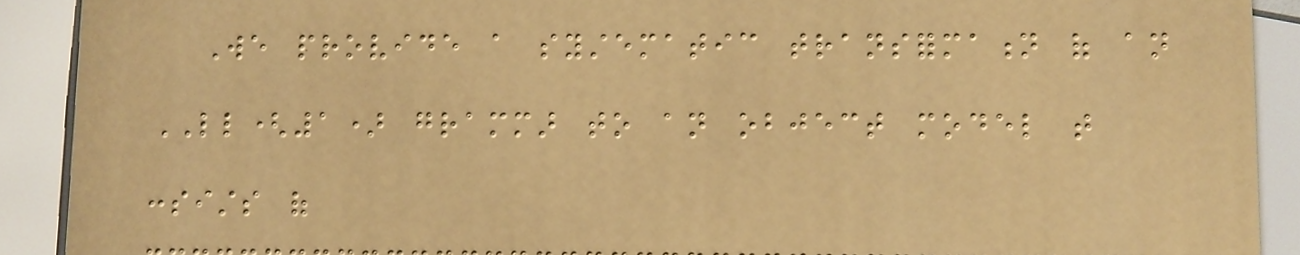We provide a systematic transformation of an
LL(1) grammar to an object model that
consists of
